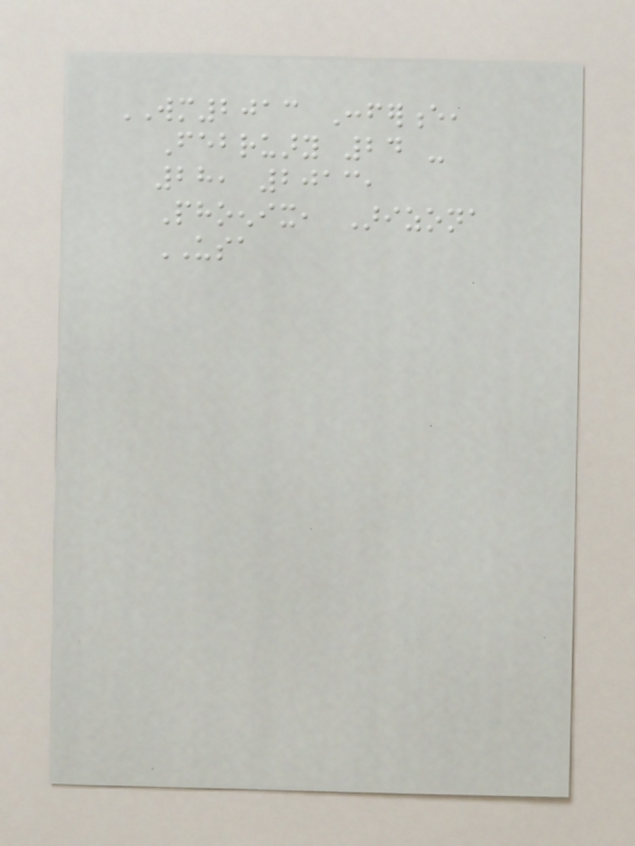WM2013 Conference,
February 24 -
28, 2013,
Phoenix, Arizona
USA
